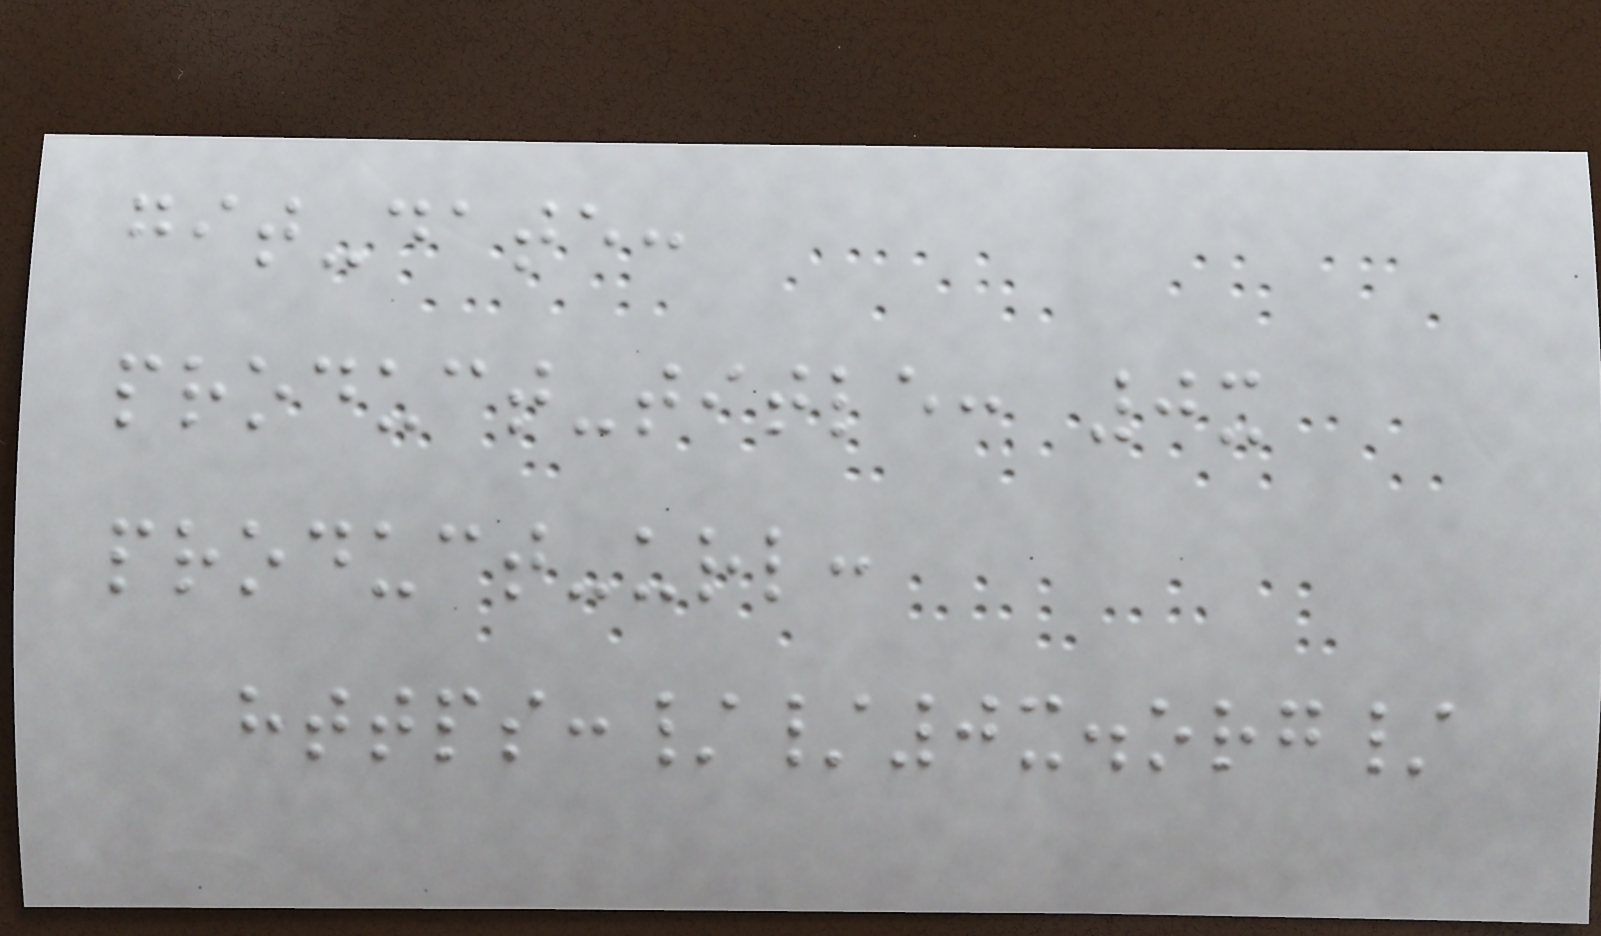git-date:
product-title: 0x
product-url:
https://0x.org/
